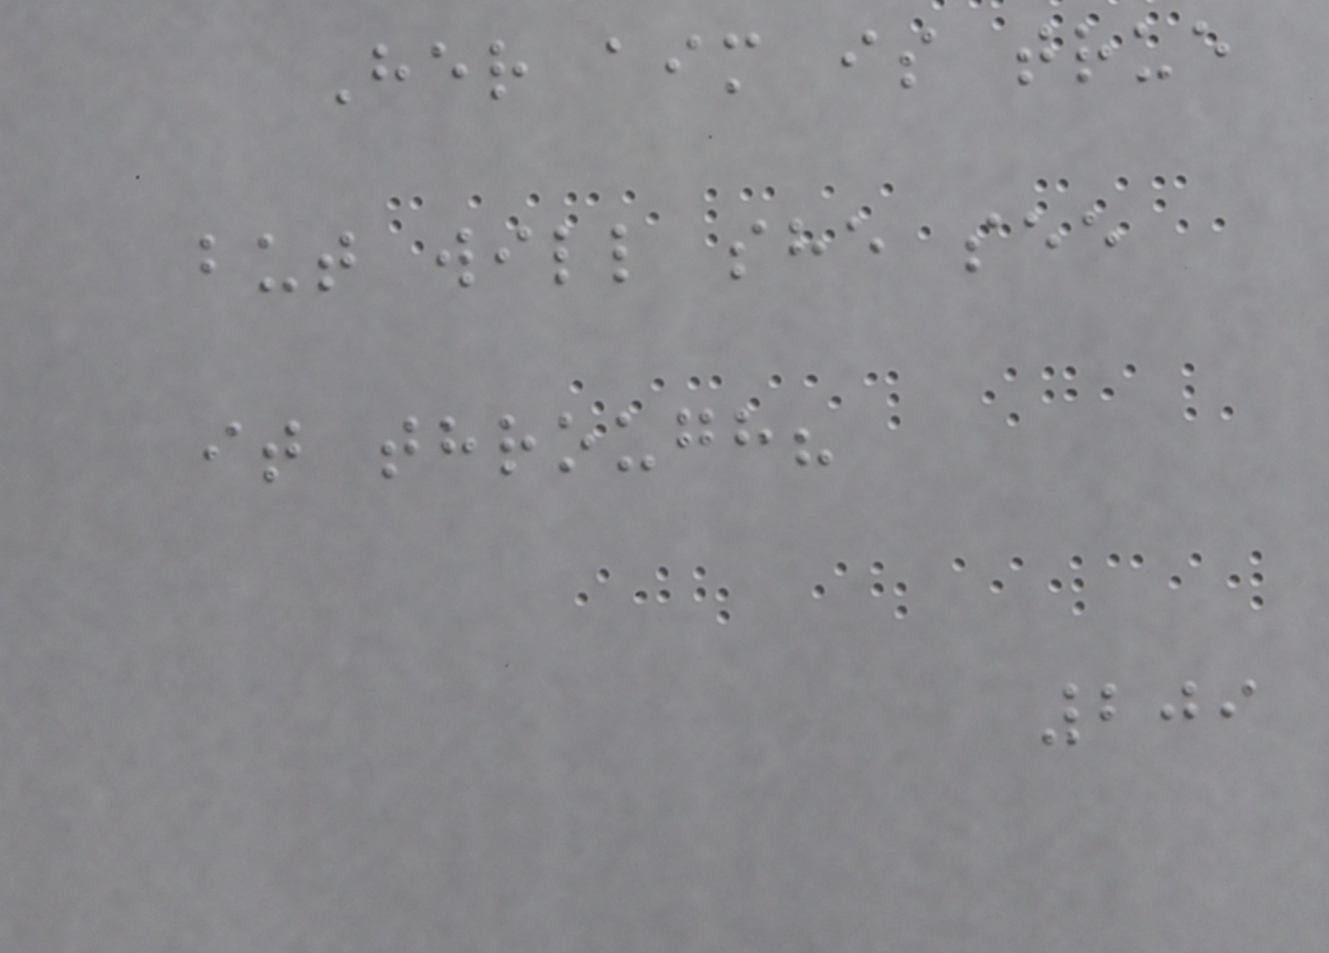Her aim is true
but will she see
it through?
209
